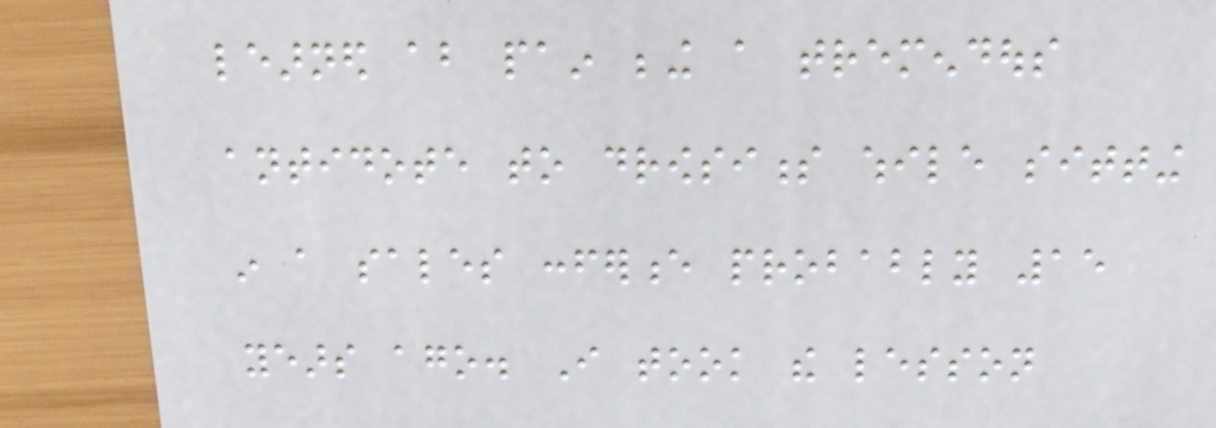learned about pain being a tremendous
antidote to drowsiness while sitting
in a sales conference probably 15
years ago. I took the lesson
